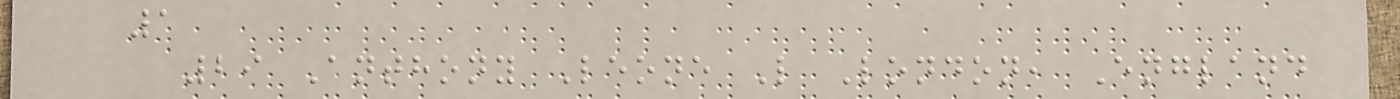1
29 Anthony Leone L London, England
